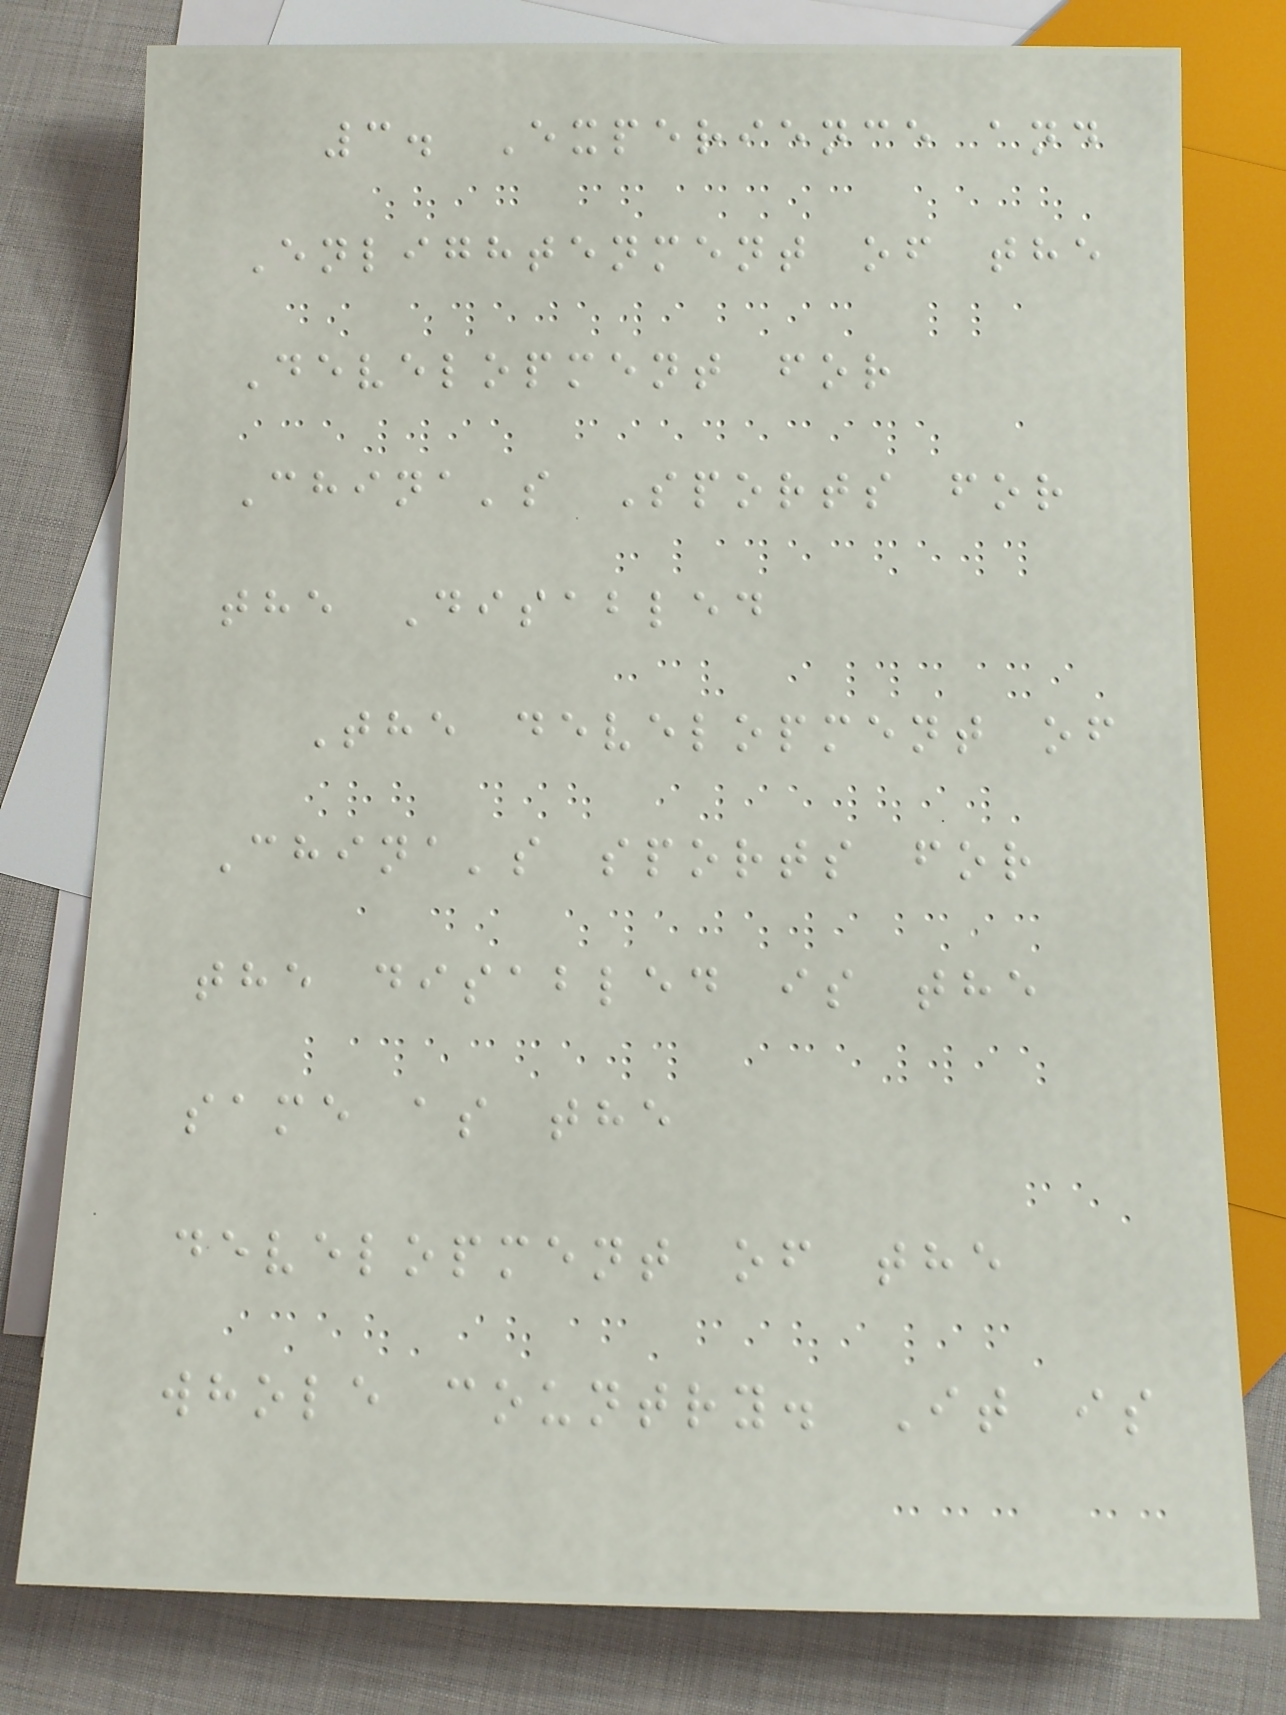3. Experience and
Enlightenment of the
Development for
China's Sports for
the Disabled
The development of
China's sports for
the disabled is the
same as the
development of the
whole country. It is
